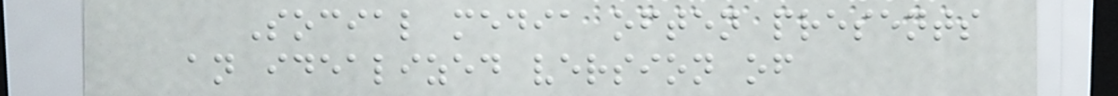Social media often presents
an idealized version of
